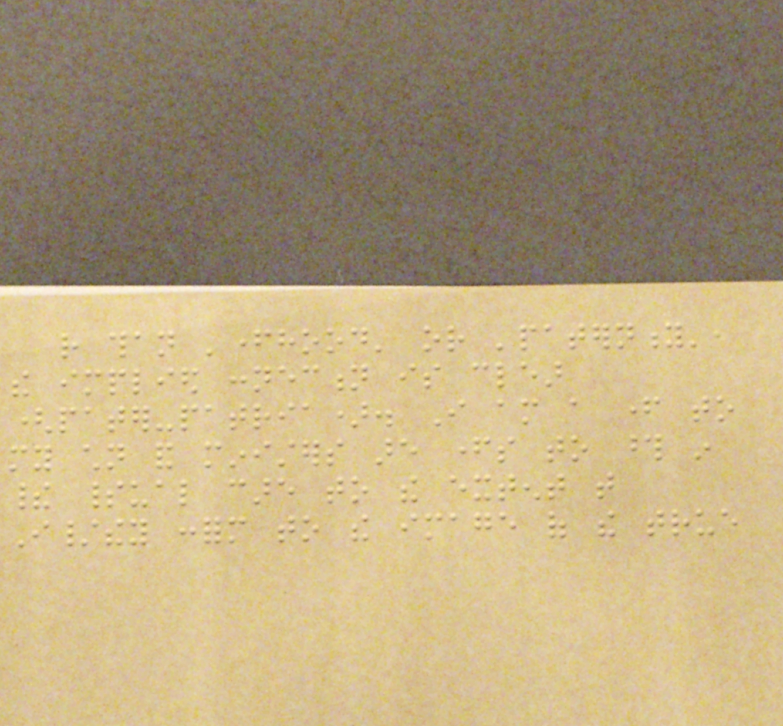rather than 'fatherhood' or 'paternity',
the implied connection is clear
(pater-patria). I am a father to
my children and ministers are fathers to those in
their spiritual care to the extent that
I/they conform to the image of the true
